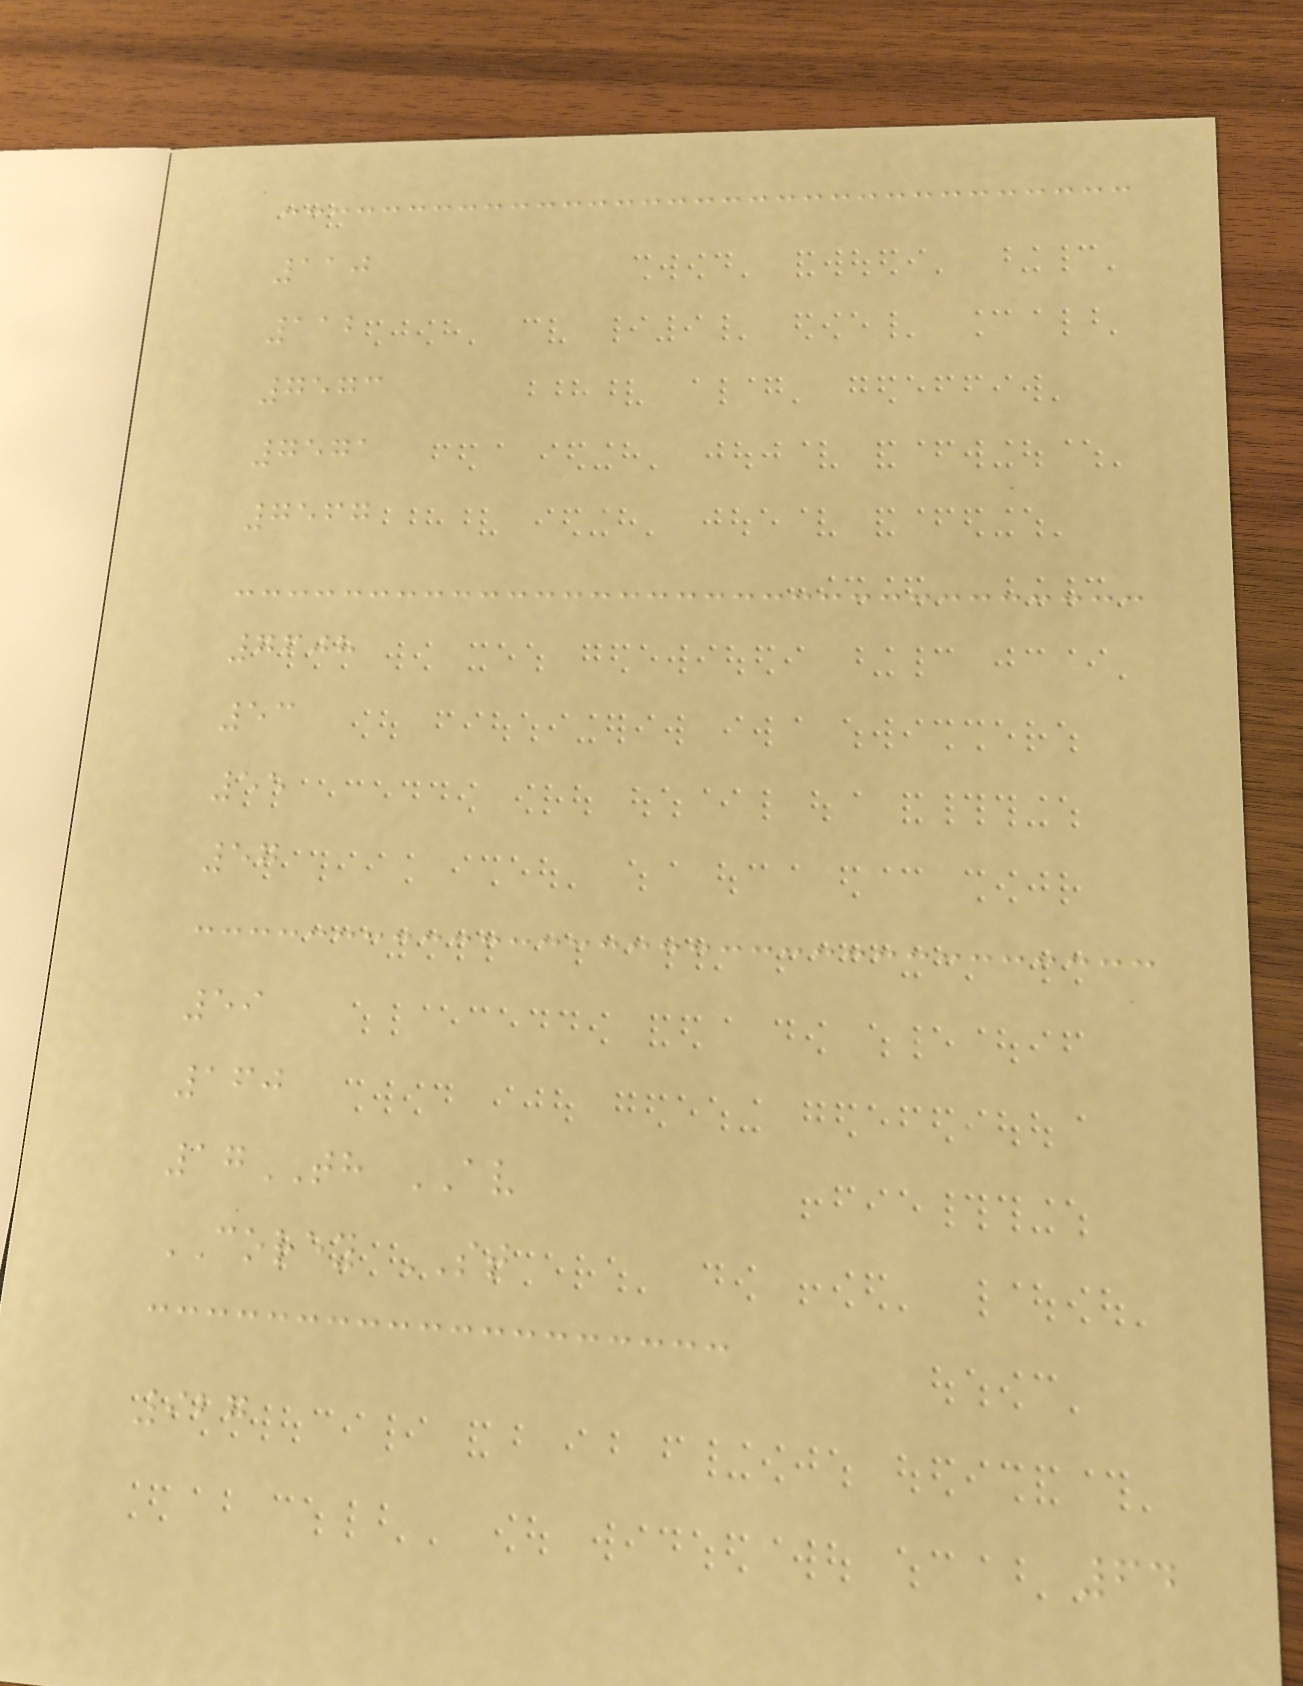110
112
7573
7571
7567
7608
53
55
57
59
160
17TH AV
COREY ST
927
64
